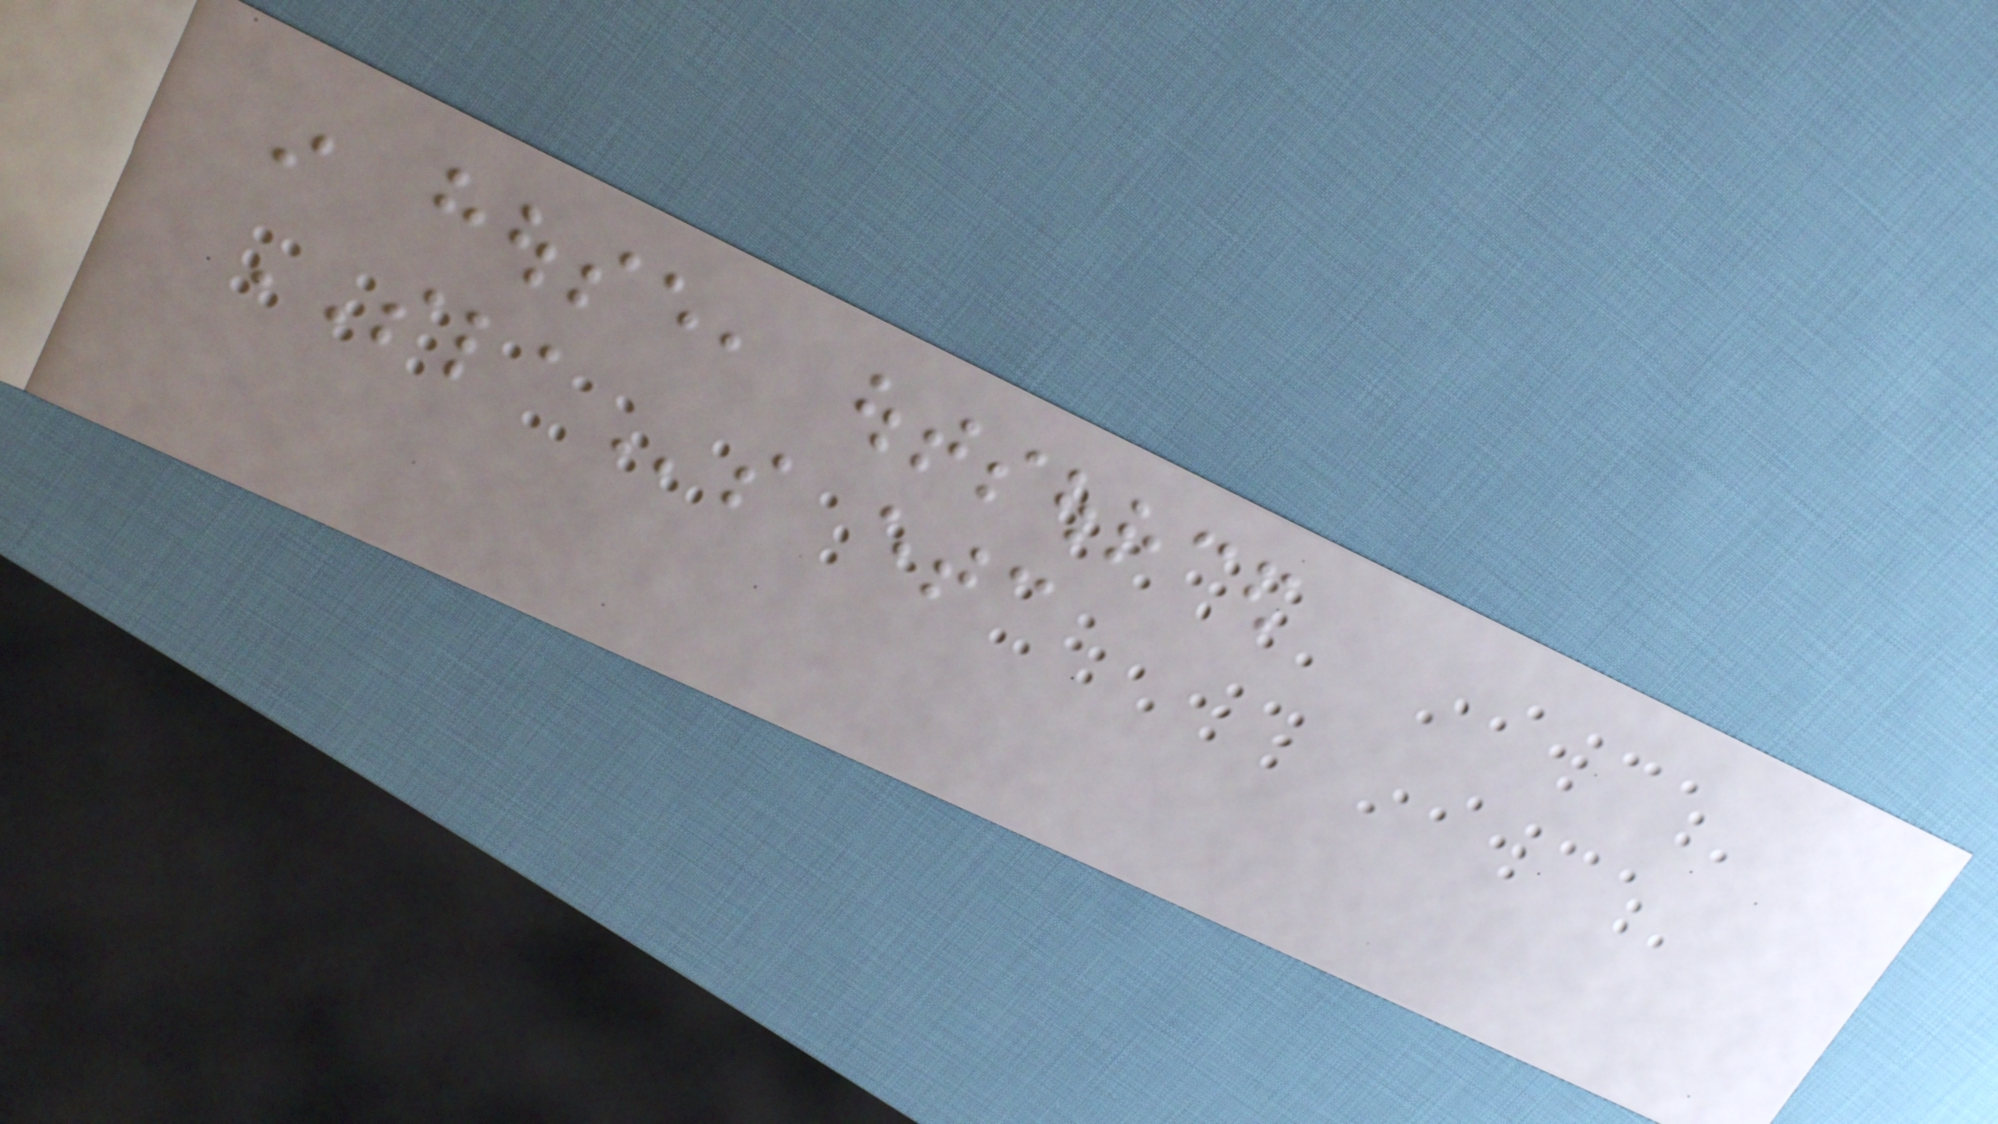in house, outsourced
SLAs etc
